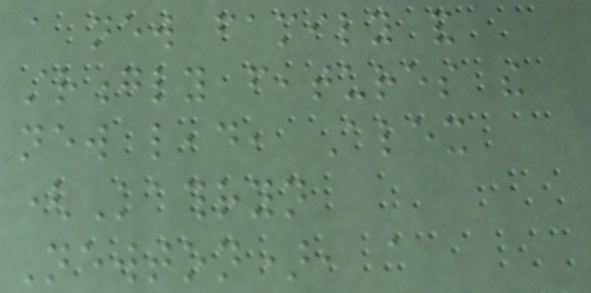a new family and
strongly features the
new lead, Alex
(Kathryn
Newton), a
